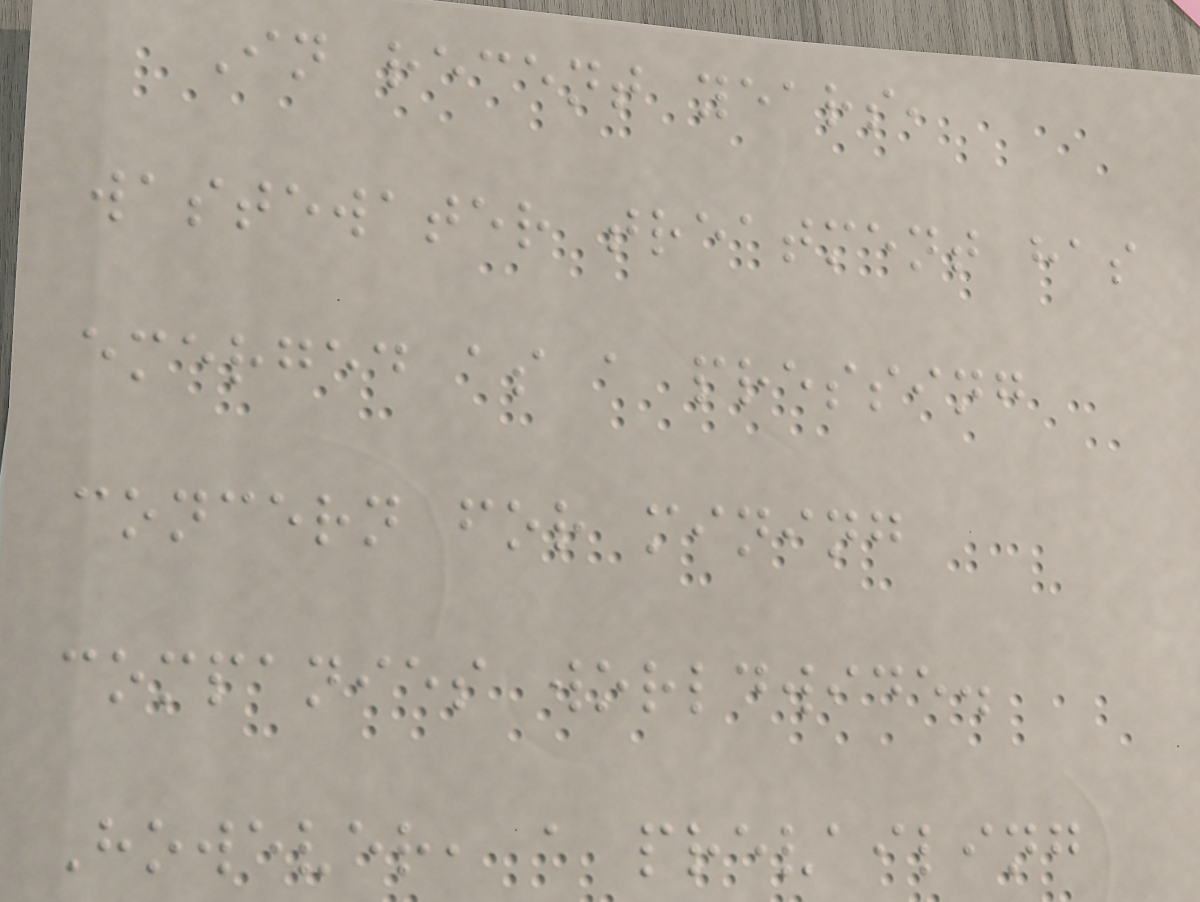In recent years,
wastewater treatment has
emerged as a pressing
concern for mining
companies worldwide.
However, a prevailing
